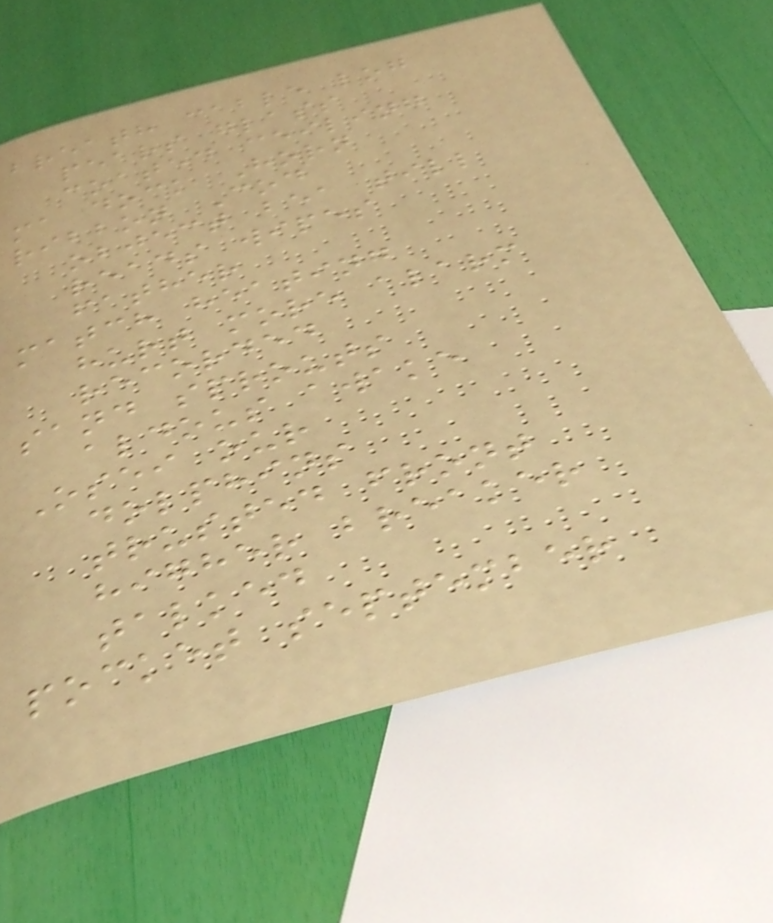breath cable log
pears glass
coated ceiling
ma dock Horn
ribbon Cod
object bea till
reads wipes
father
match heating
hurt more alarm
recorded
sand sprouts
aldous awake
Osei our
dolphins
trusted front
higher breaker
talked
pocket september
